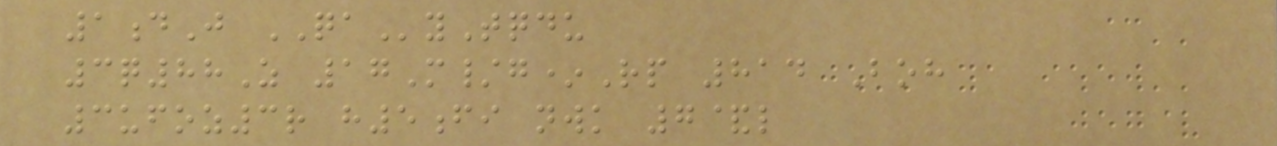1dJ QAyTqdu
3q88Z 17M/g*Rp 814 Boh
3ufoz3r h5fi nwk 7&l
